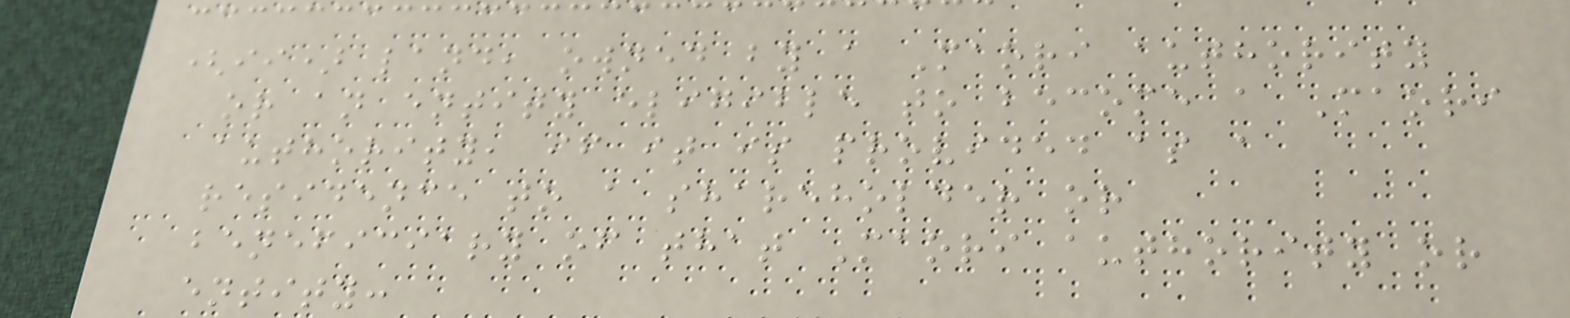(ii) land, owned by a Maori authority
or an entity eligible to become a Maori
authority, if it is provided as a
residence to a shareholder or
beneficiary of that Maori authority or
entity:
